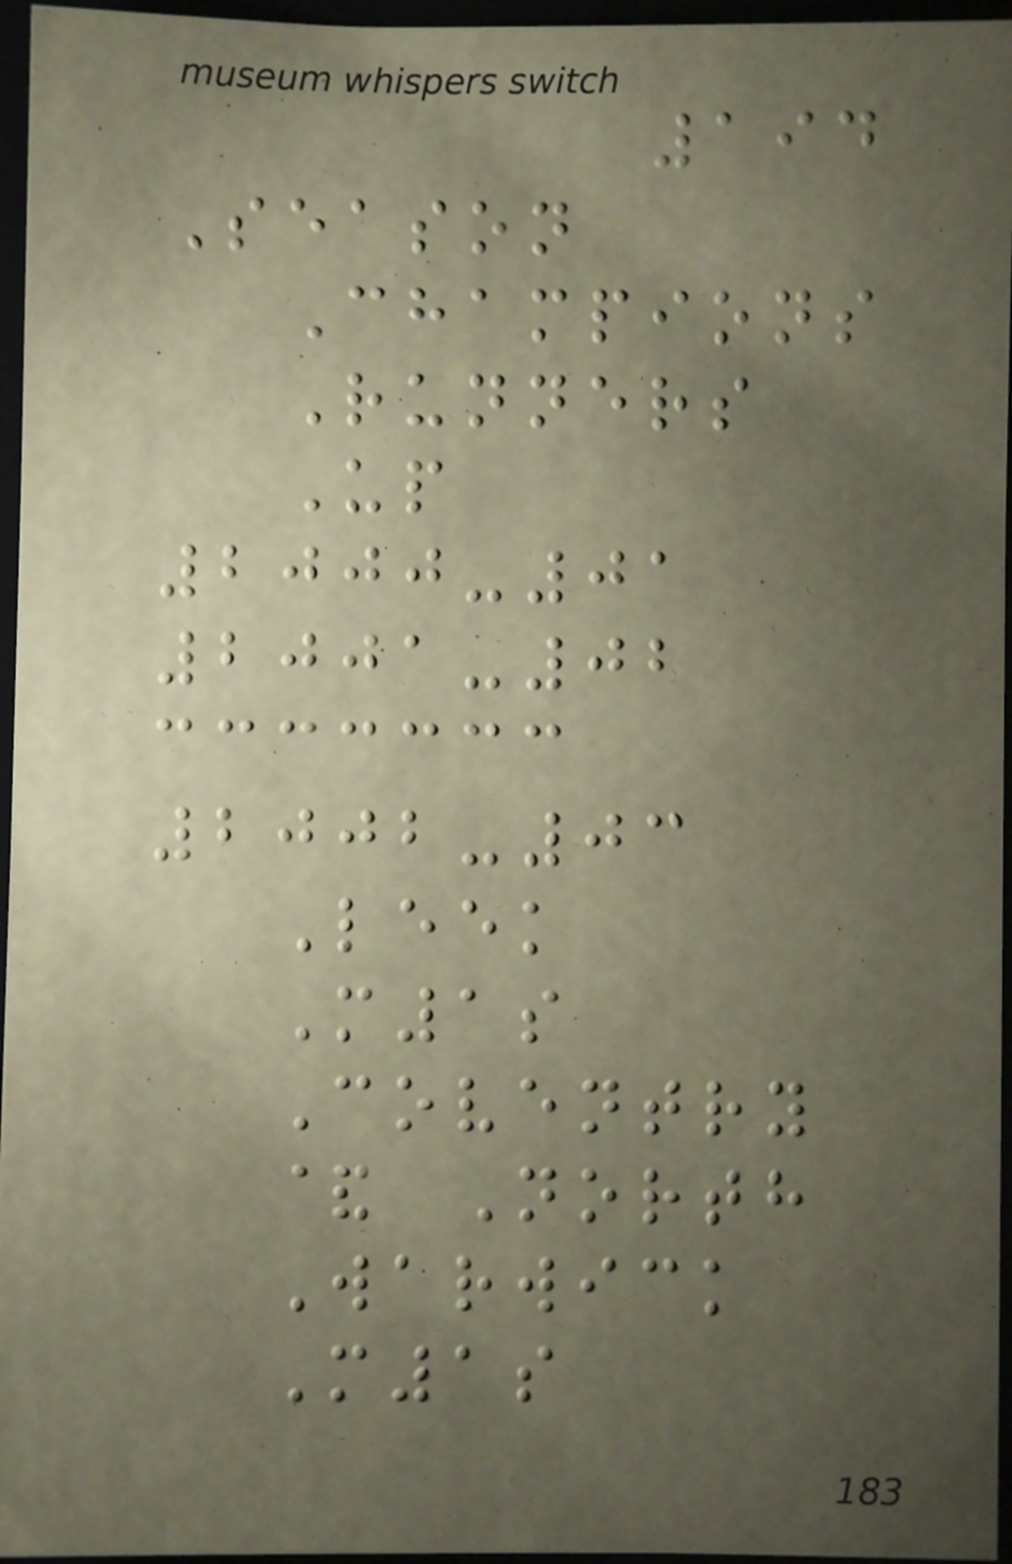194
Season
Champions
Runners
Up
2000-01
2001-02
2002-03
Leek
M1s
Coventry
& North
Warwick
M1s
